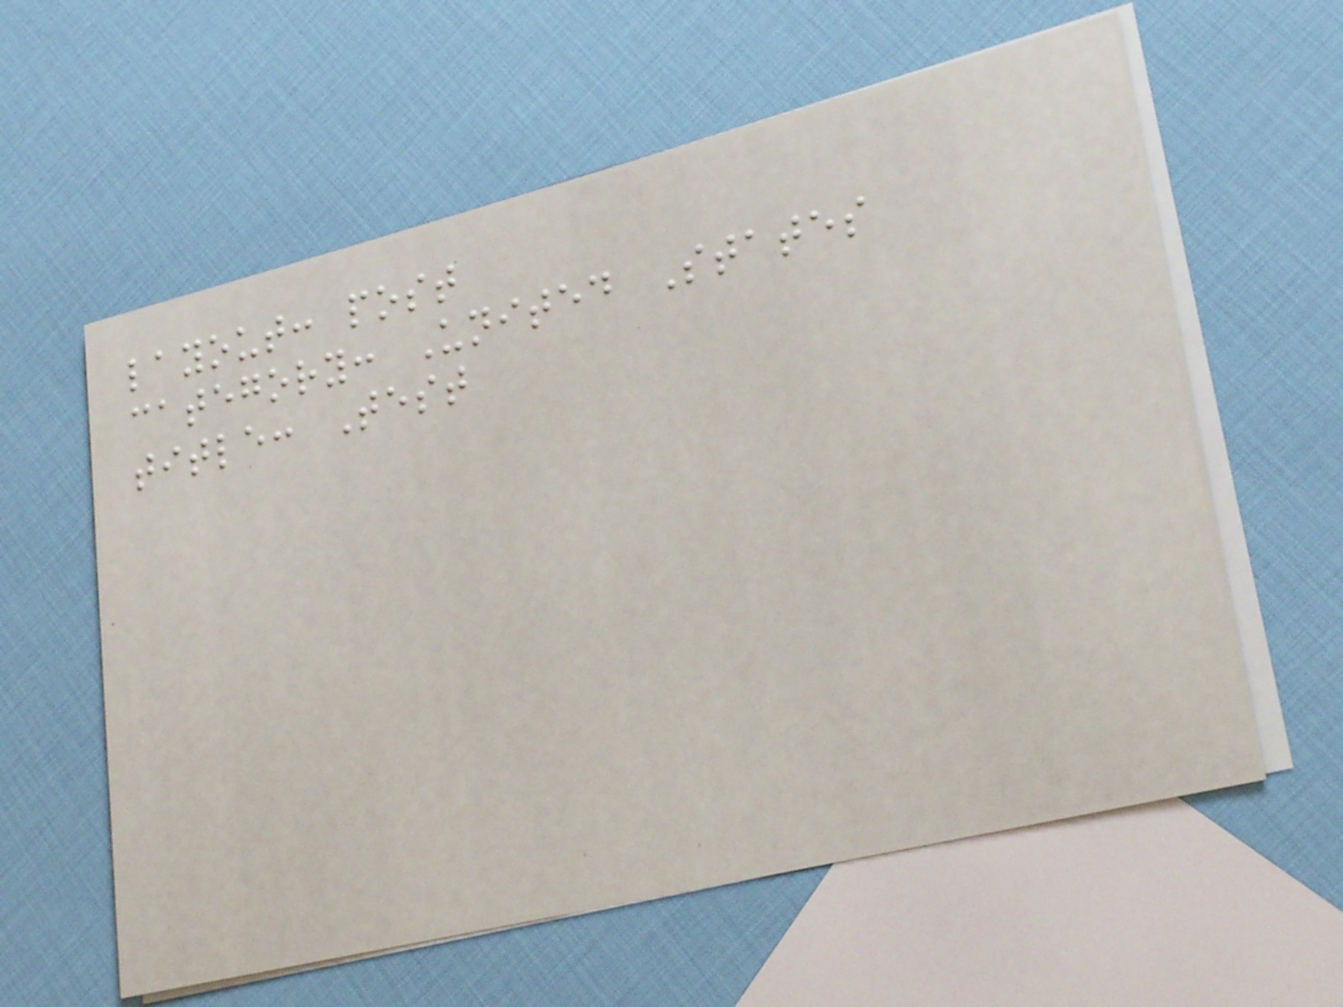layout: post
category: United States
title: Test
